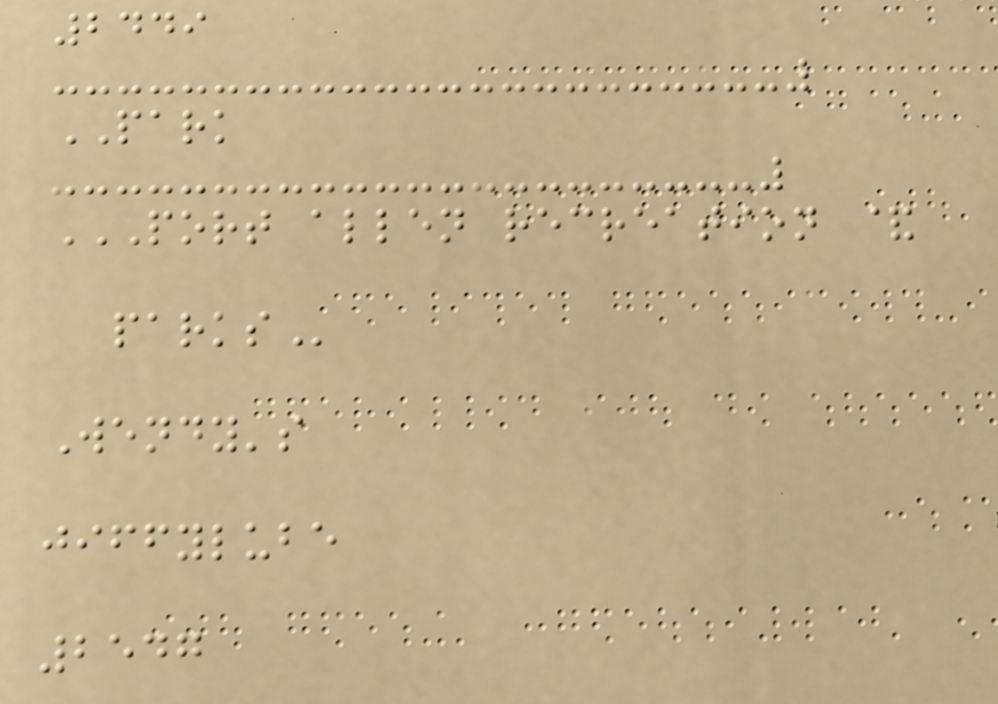2449
PARK
PORT ALLEN RECREATION &
PARKS
Wendy's
jiffylube
2547
